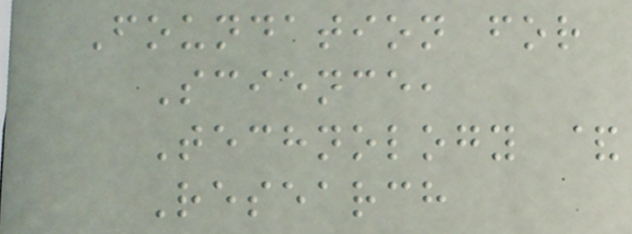Foundation for
Science,
Technology &
Research
